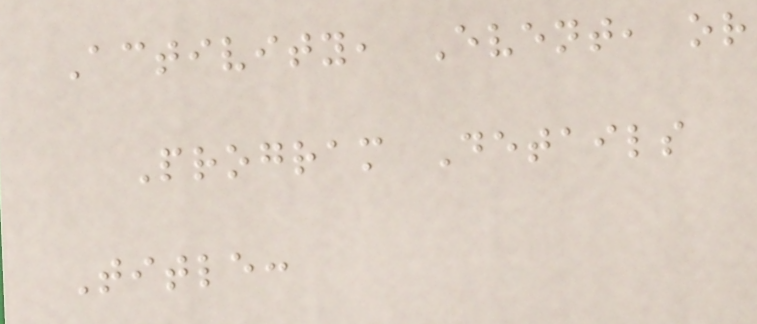Activity, Event, or
Program Details
Title:
